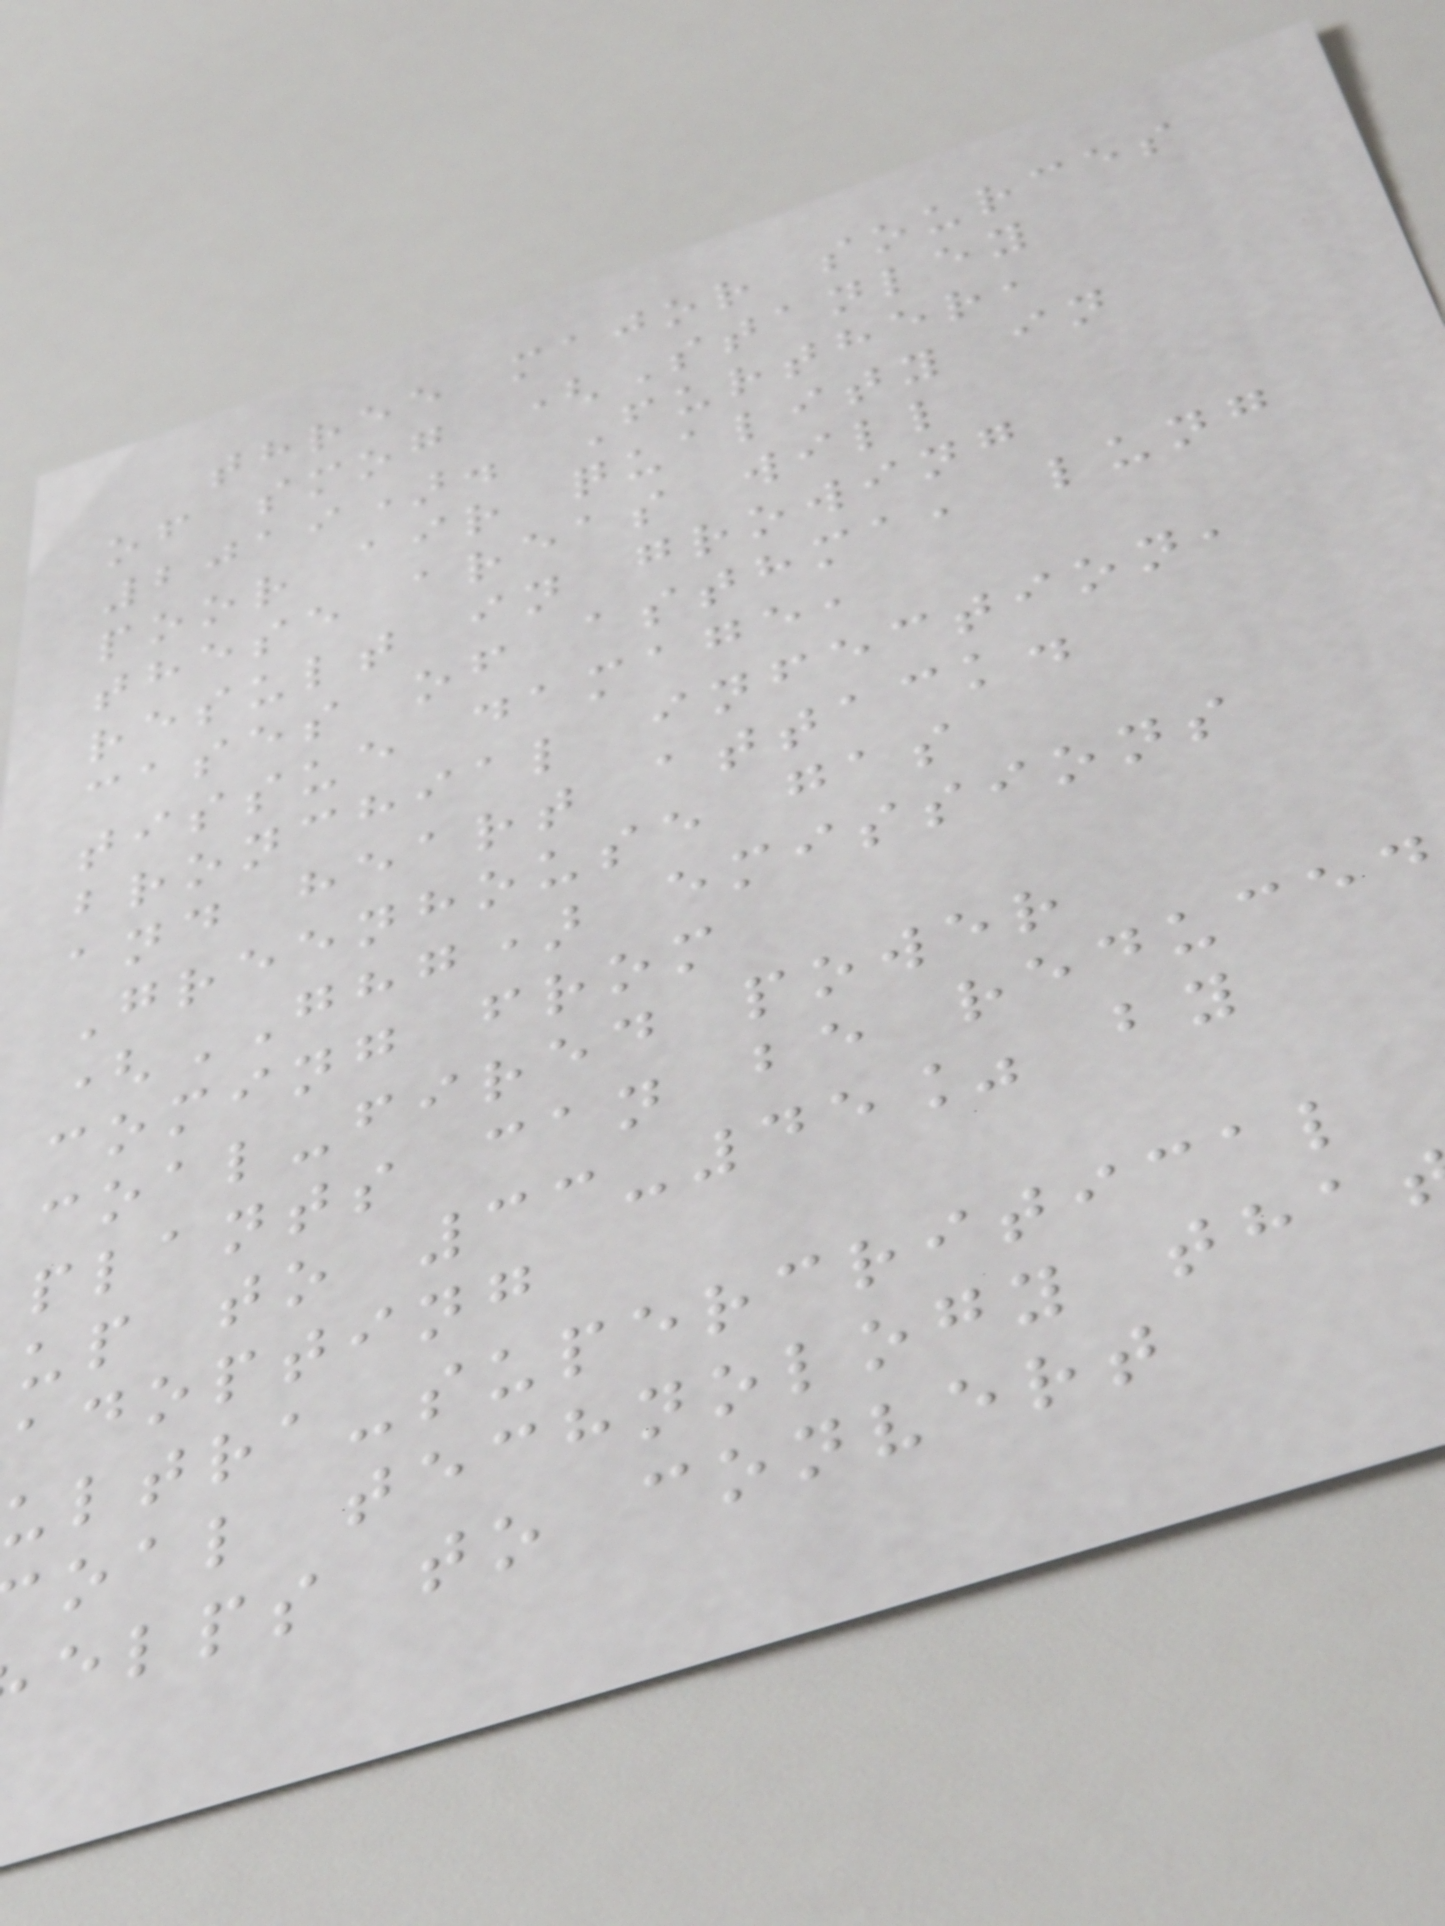three major sources
of smog (Stanley
2019). Further,
poor air quality in
these areas will
result in growing
cases of asthma, lung
tissue damage,
bronchial infection,
and heart attack.
Greenhouse gas
(GHG) emissions
coming from
coal-fired power
plants can be reduced
up to 33-45% by
adopting
ultra-supercritical
oal technology tha
elps to convert
